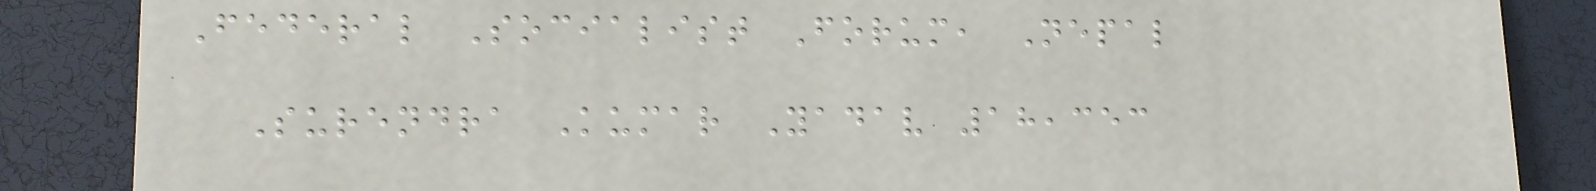Federal Socialist Forum, Nepal
Surendra Kumar Yadav 18,353
